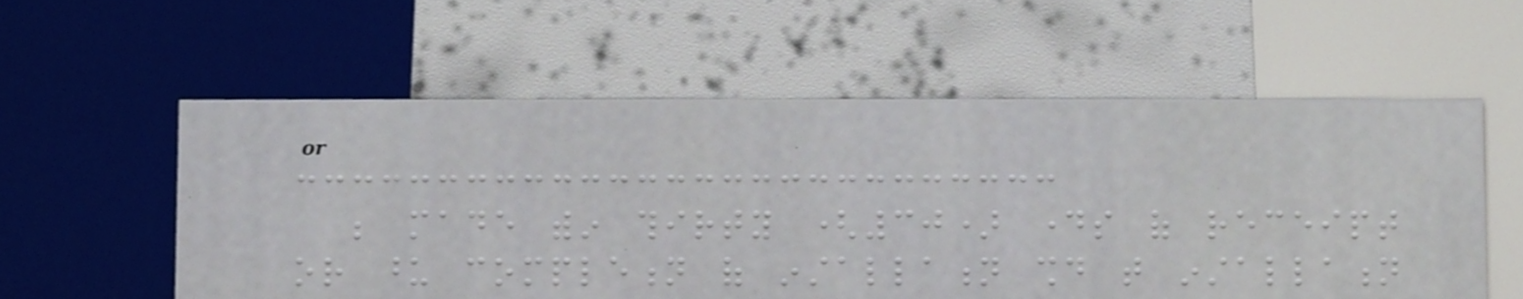be made within thirty (30) days of receipt
or upon completion of installation should that installation
